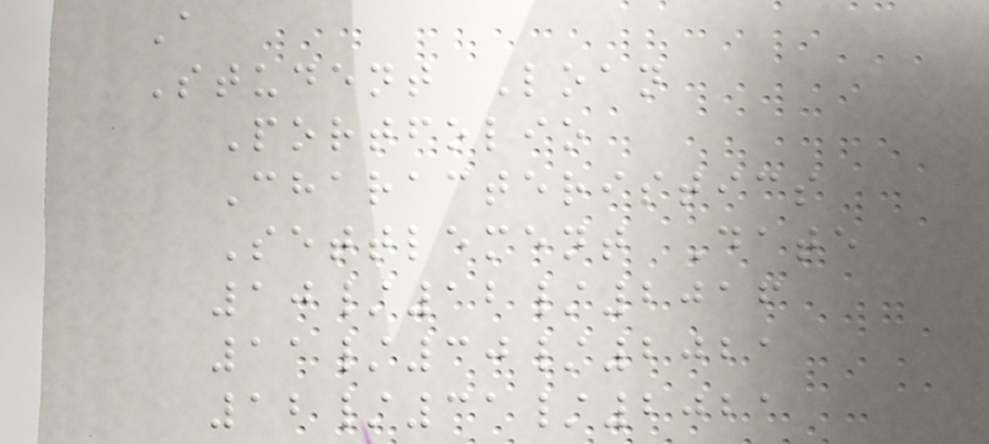A
Student Loan
Portfolio
Characteristics
Settlement Date
10/12/2016
11/30/2021
12/31/2021
